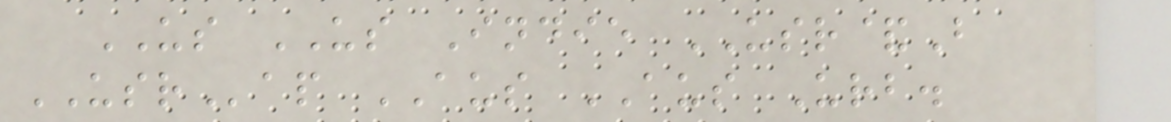US US Indie USR&B
USRap AUS AUS Urb.
